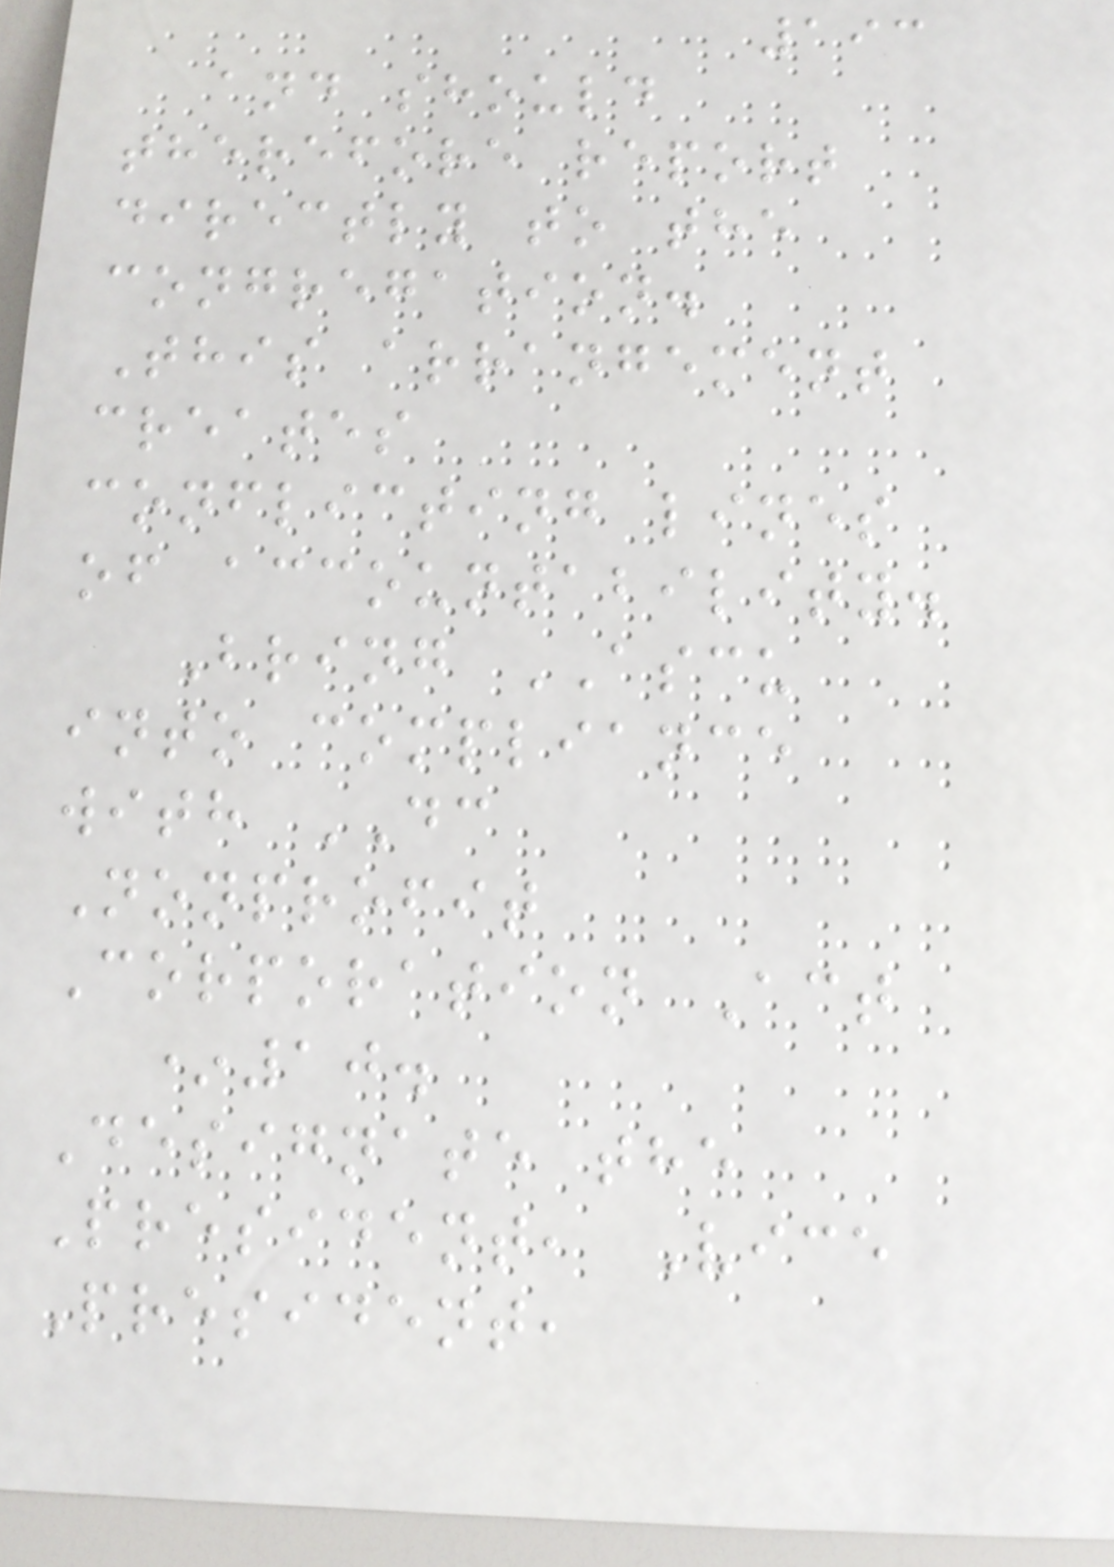193
and should
therefore report
directly to the
congregation.
This arrangement
creates
conflicting lines
of accountability.
Bring ASCU
into compliance
with DC
Nonprofit
Corporation Act
*10.
Designate the
President, Vice
President,
